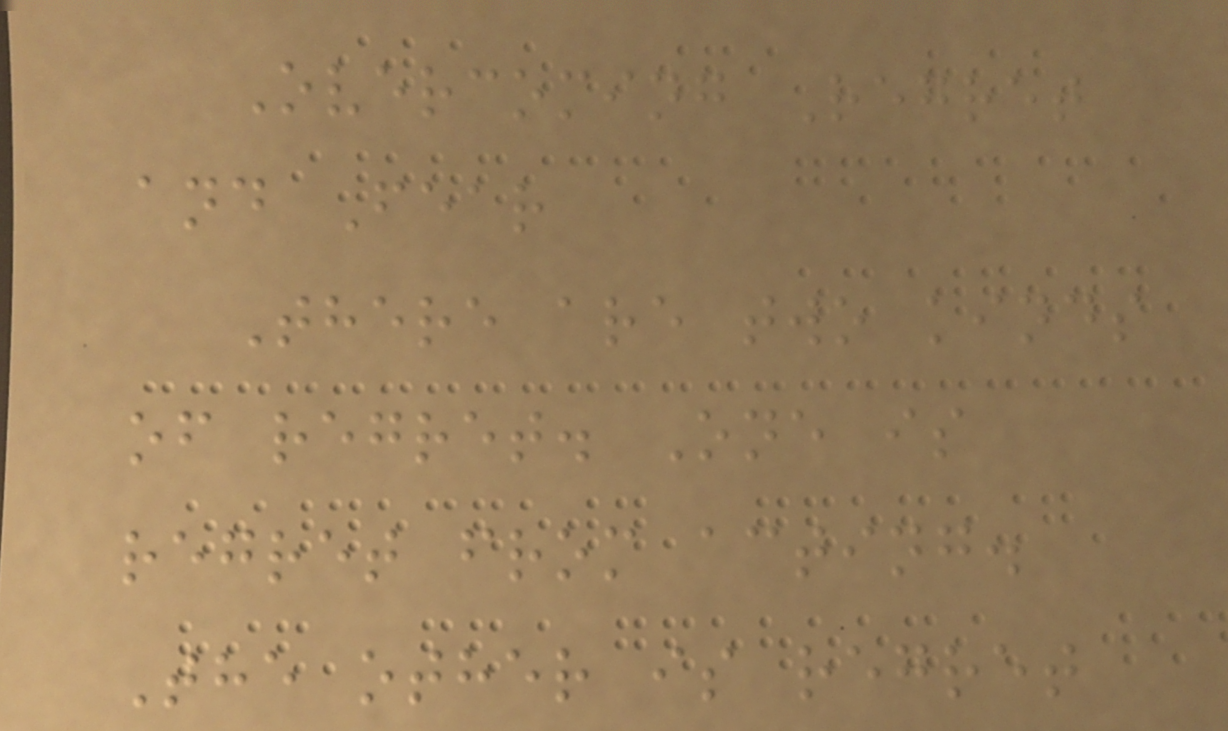Overcoming Regret
and Fear
There are two kinds
of regret. One is
regret from acting.
The other is regret
